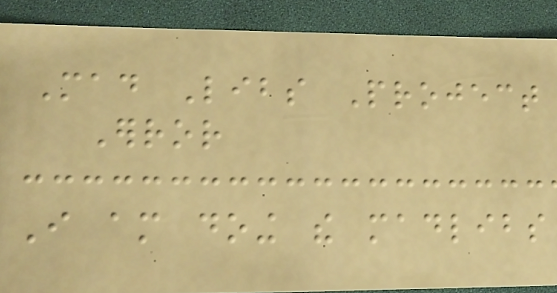Mad Libs Project
Error
I am doing the madlibs
